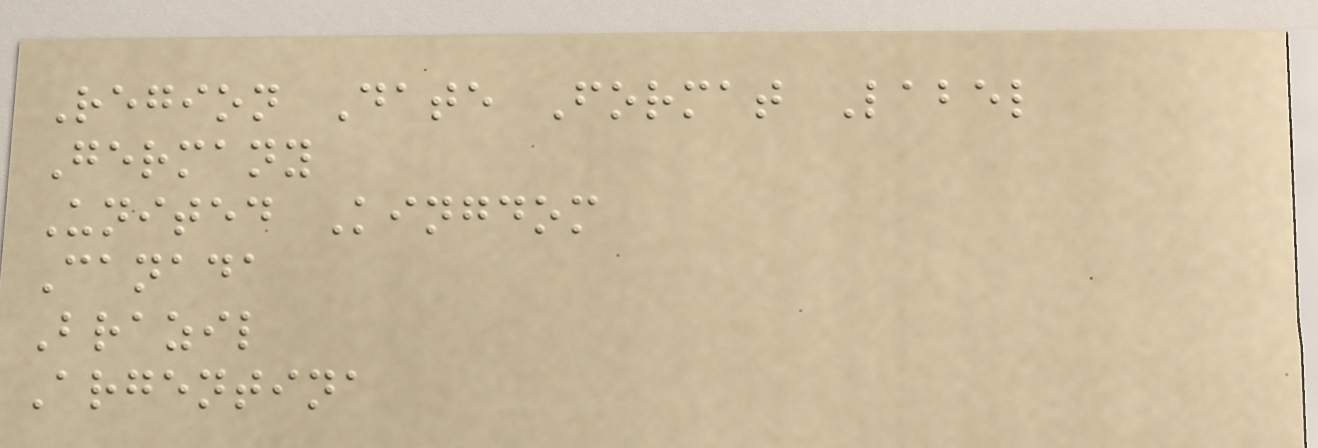Region Date Format Label
Germany
United Kingdom
Canada
Brazil
Argentina
